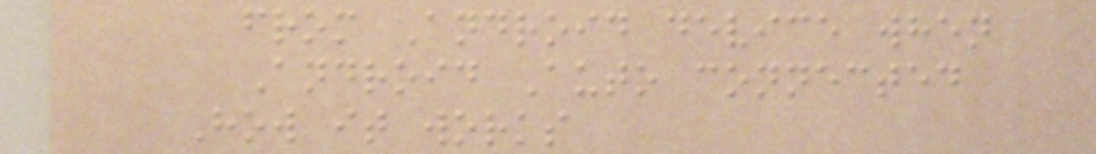from Android device when
Android Auto connected
How it works
